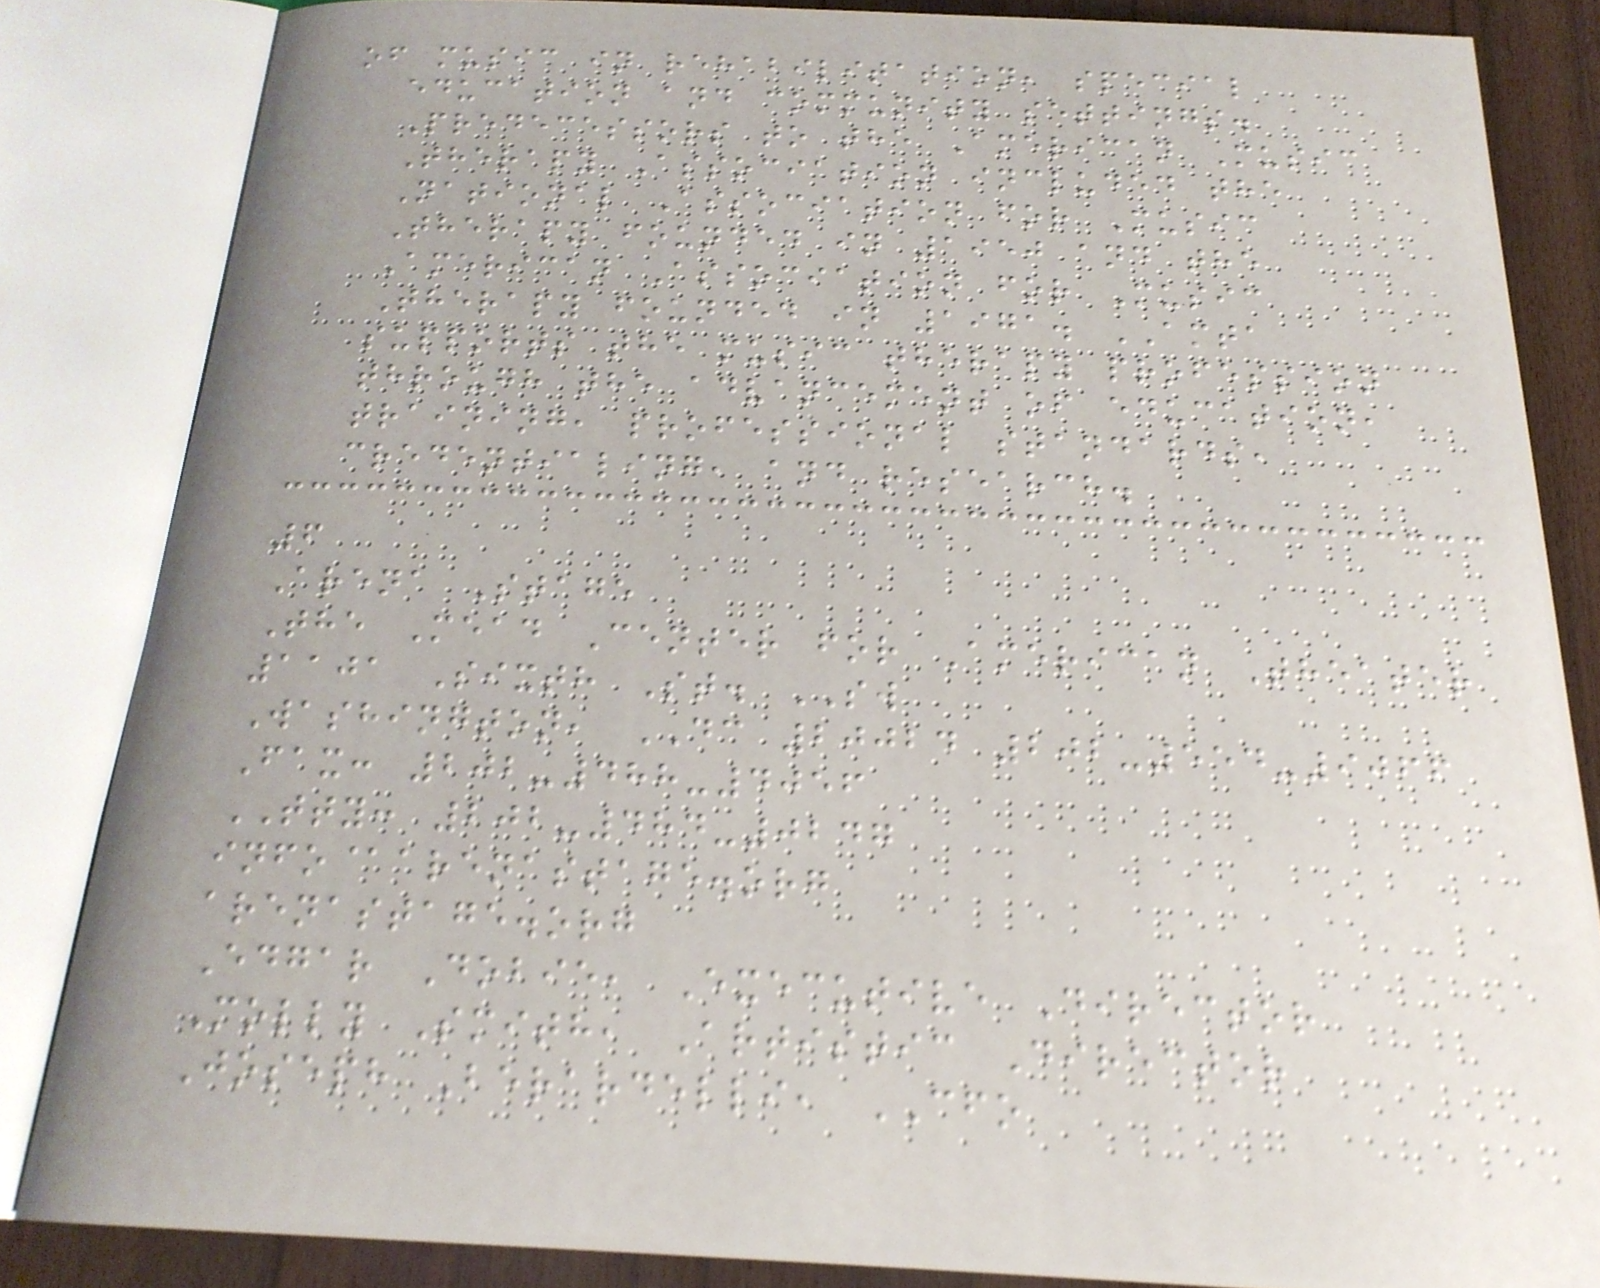of music in rehabilitation, special
education and community settings.
Predecessors to the American Music
Therapy Association included the
National Association for Music
Therapy founded in 1950 and the
American Association for Music
Therapy founded in 1971. AMTA
supports the music therapy profession
through the advancement of education,
training, professional standards,
credentialing, and research.
6
Arena Stage
The Mead Center for American Theater
1101 Sixth St. SW
Washington, DC 20024 202-554-9066
Fax: 202-488-4056
TTY: 202-484-0247
info@arenastage.org
arenastage.org
Edgar Dobie, Executive Director
Molly Smith, Artistic Director
Joseph Berardelli, CFO
